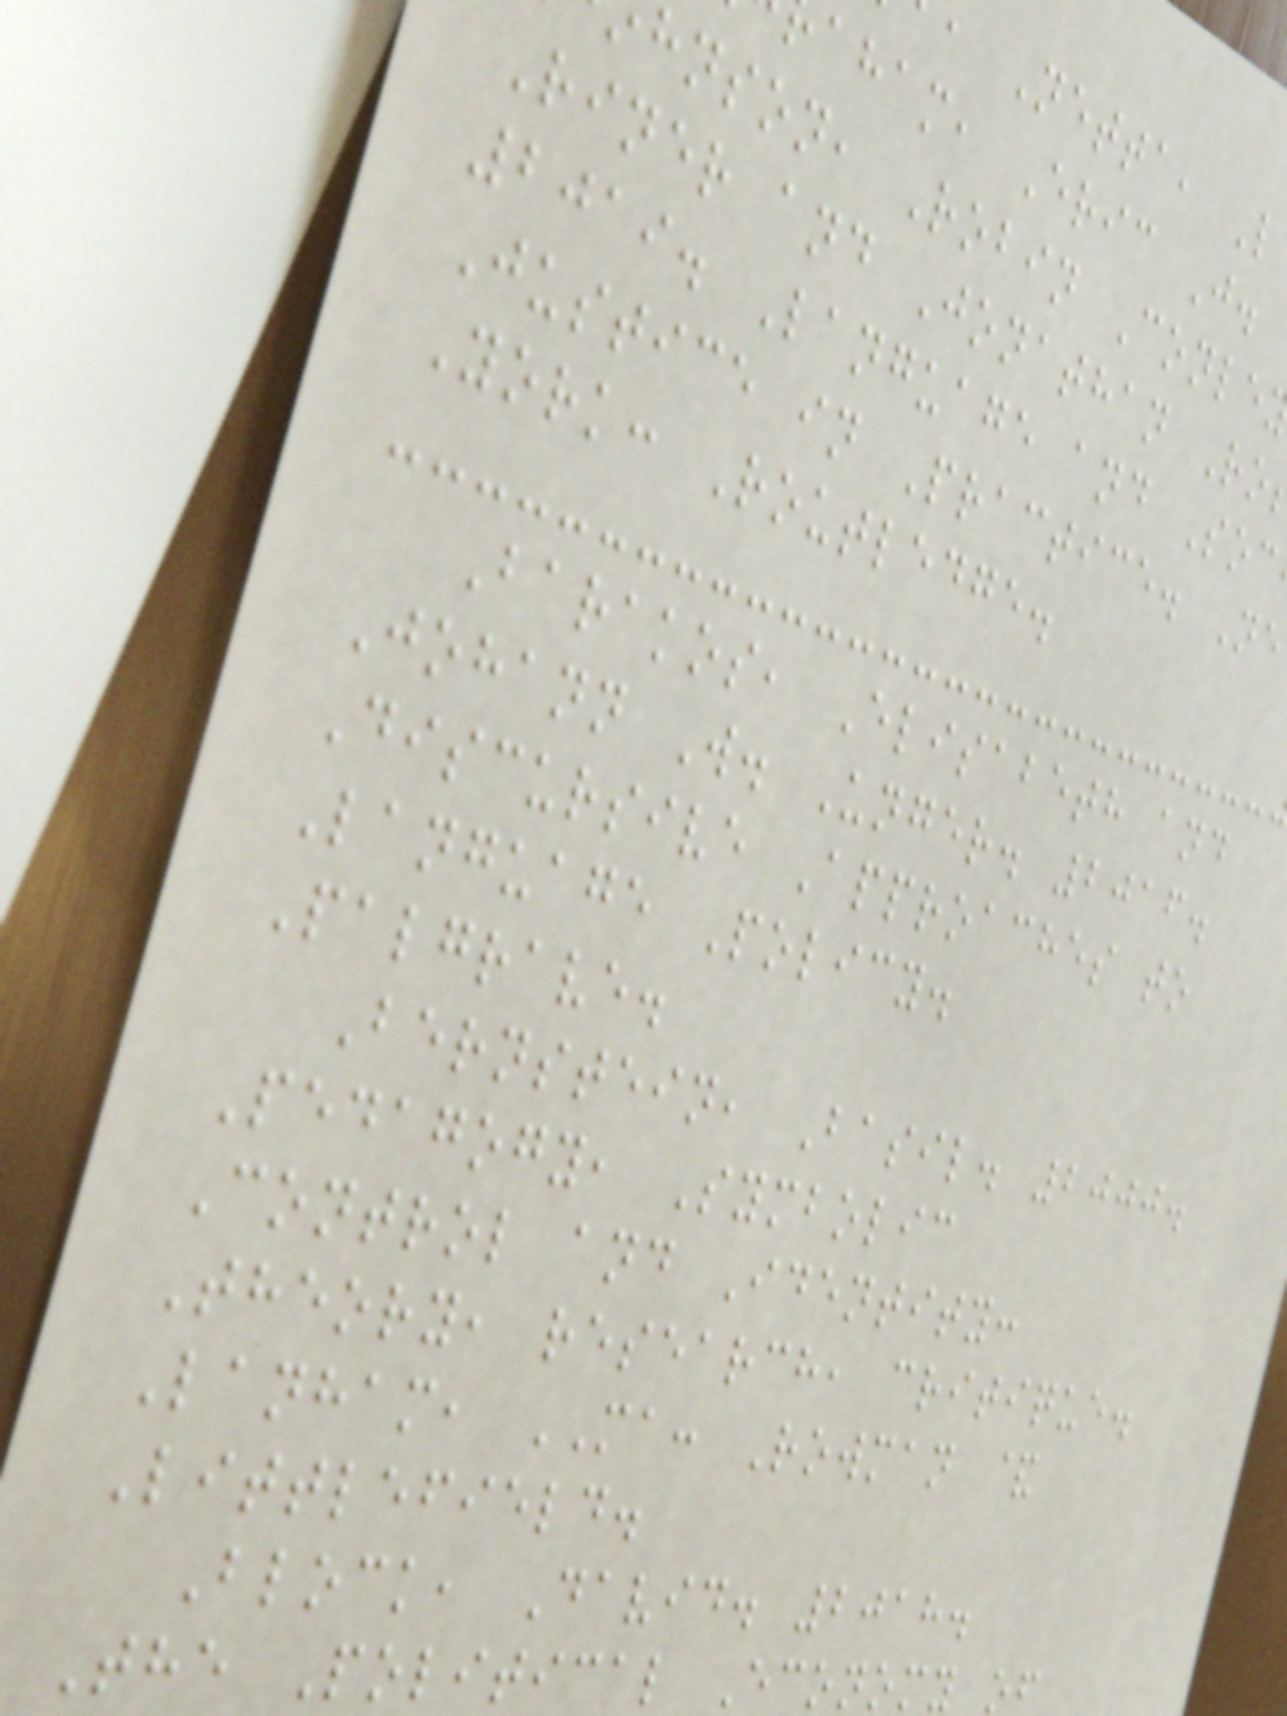Netta, L
aham, Eric J.
hnson, Robin Conle
Riner and Jonathan Ro
2019. Language and Soc
Justice in Practice. Ne
York: Routledge.
Barakos, Elisabeth and
Johann W. Unger. 2016.
Discursive Approaches to
Language Policy.
Palgrave.
Bernstein, Basil. 2000.
Pedagogy, Symbolic
Control and Identity:
Theory, research, critique.
Lanham, MA: Rowman &
Littlefield.
Block, David. 2018.
The Political Economy of
